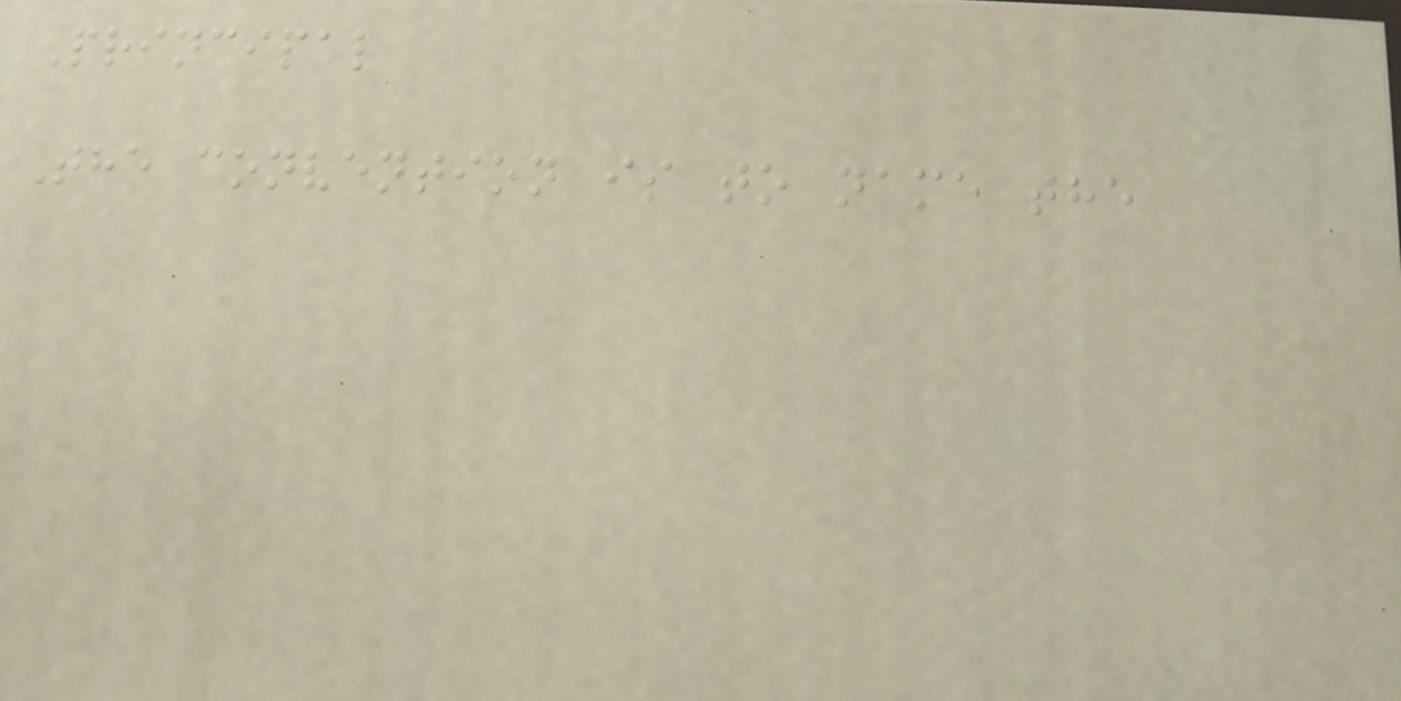Principal
The convention is to name the
